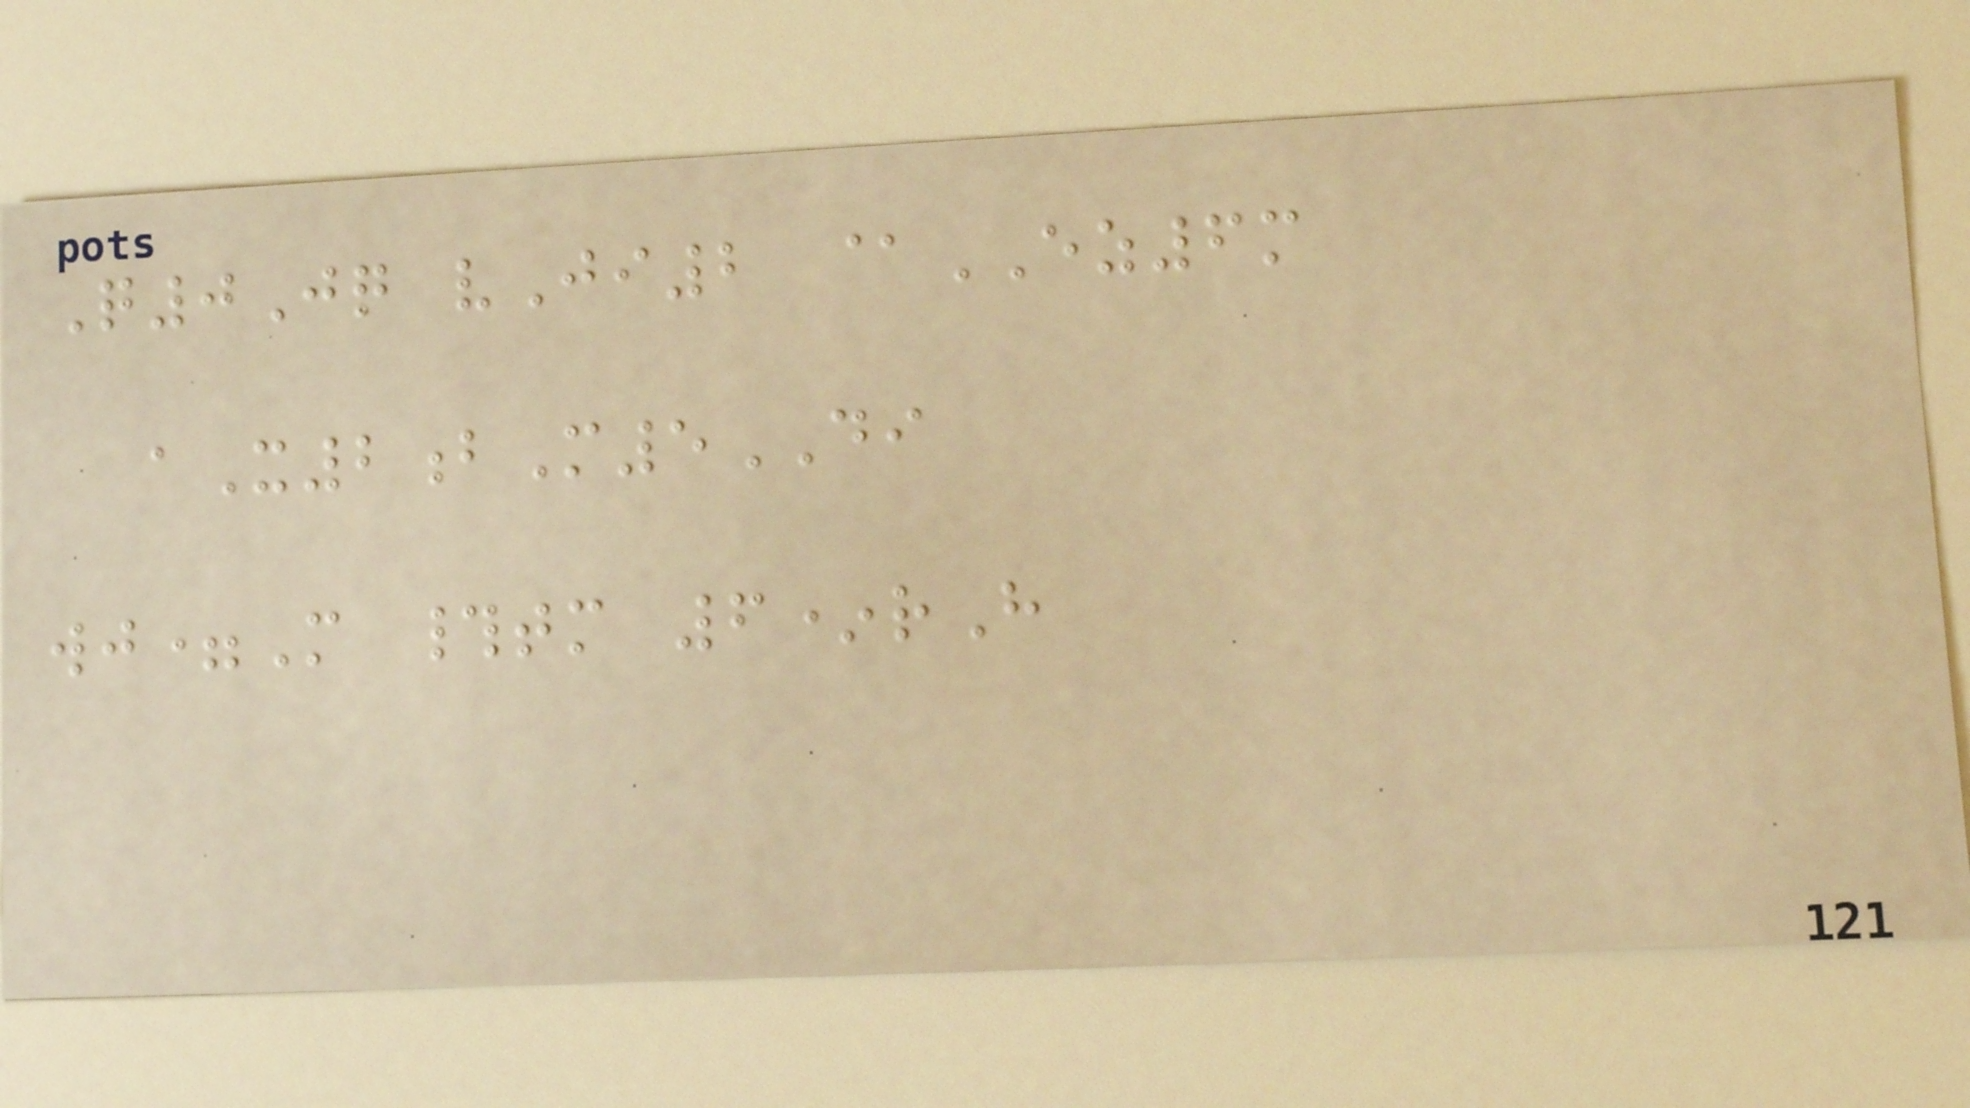Q0Jq vJi2 @EZ6m
aX2bM5DI
wj=M #tm 6*rH
